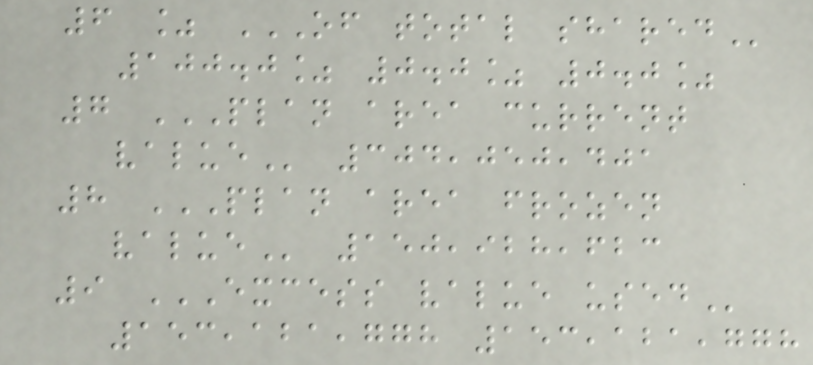6 % OF TOTAL SHARED
100.0% 0.0% 0.0%
7 PLAN AREA CURRENT
VALUE 304,050,401
8 PLAN AREA FROZEN
VALUE 150,928,623
9 EXCESS VALUE USED
153,121,778 153,121,778
